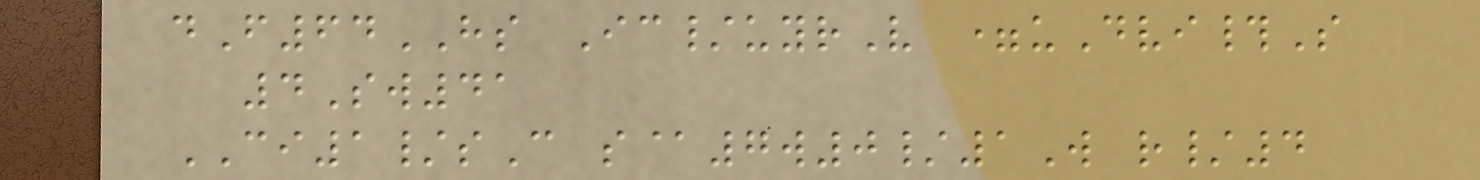dF64HS Ic/uyrV =uDvi#S
4Sw41
CI1/sC s@7w0/1W r/4
